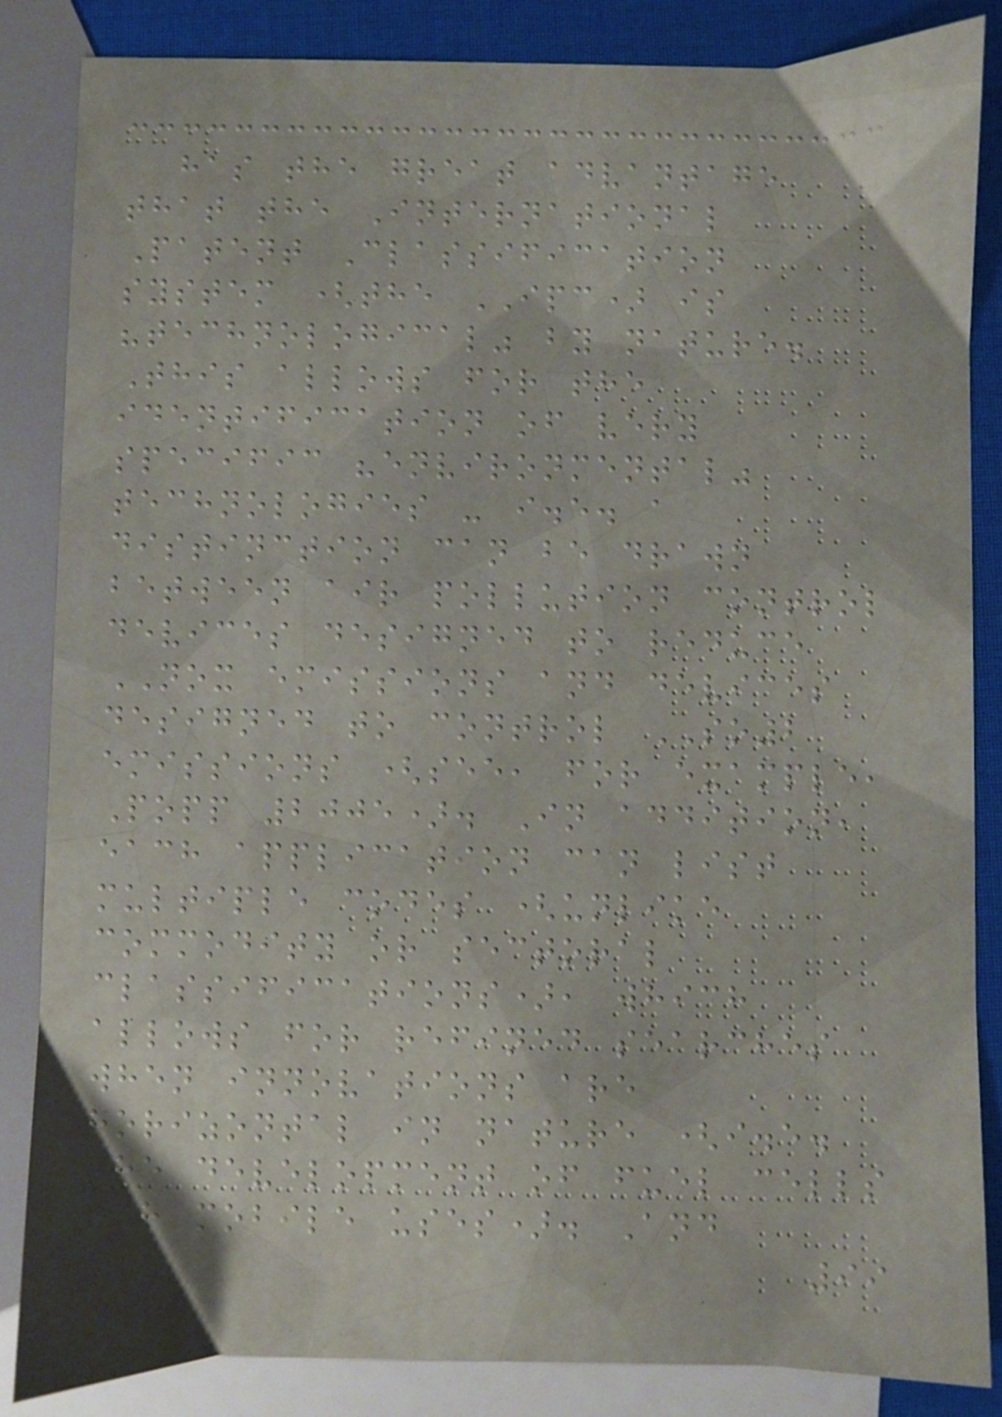has the great advantage
that the International
Patent Classification
system (the IPC) is
"technological" by nature.
This allows for the
identification of very
specific "environmental"
technologies - i.e. a
distinction can be drawn
between air pollution control
devices designed to reduce
NOX emissions and devices
designed to control SO2
emissions (see, for example,
Popp 2005). In addition,
each application can list
multiple codes (unlike
commodity or sectoral
classifications), which
allows for refined searches
when innovations are
horizontal in nature (i.e.
the development of fuel cells
for mobile uses). And
99
